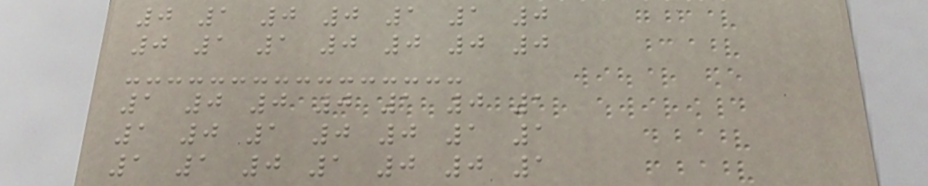0 1 0 0 1 1 0
0 1 1 0 0 0 0
1 0 0 0 1 0 1
1 0 1 0 0 1 1
1 1 0 1 0 0 1
